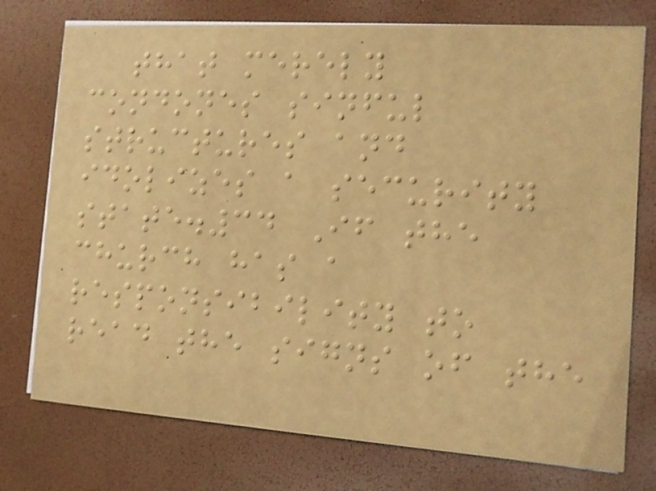that merely
condones sinful
structures and
idolizes a security
state.34 If the
church has a
responsibility to
read the signs of the
